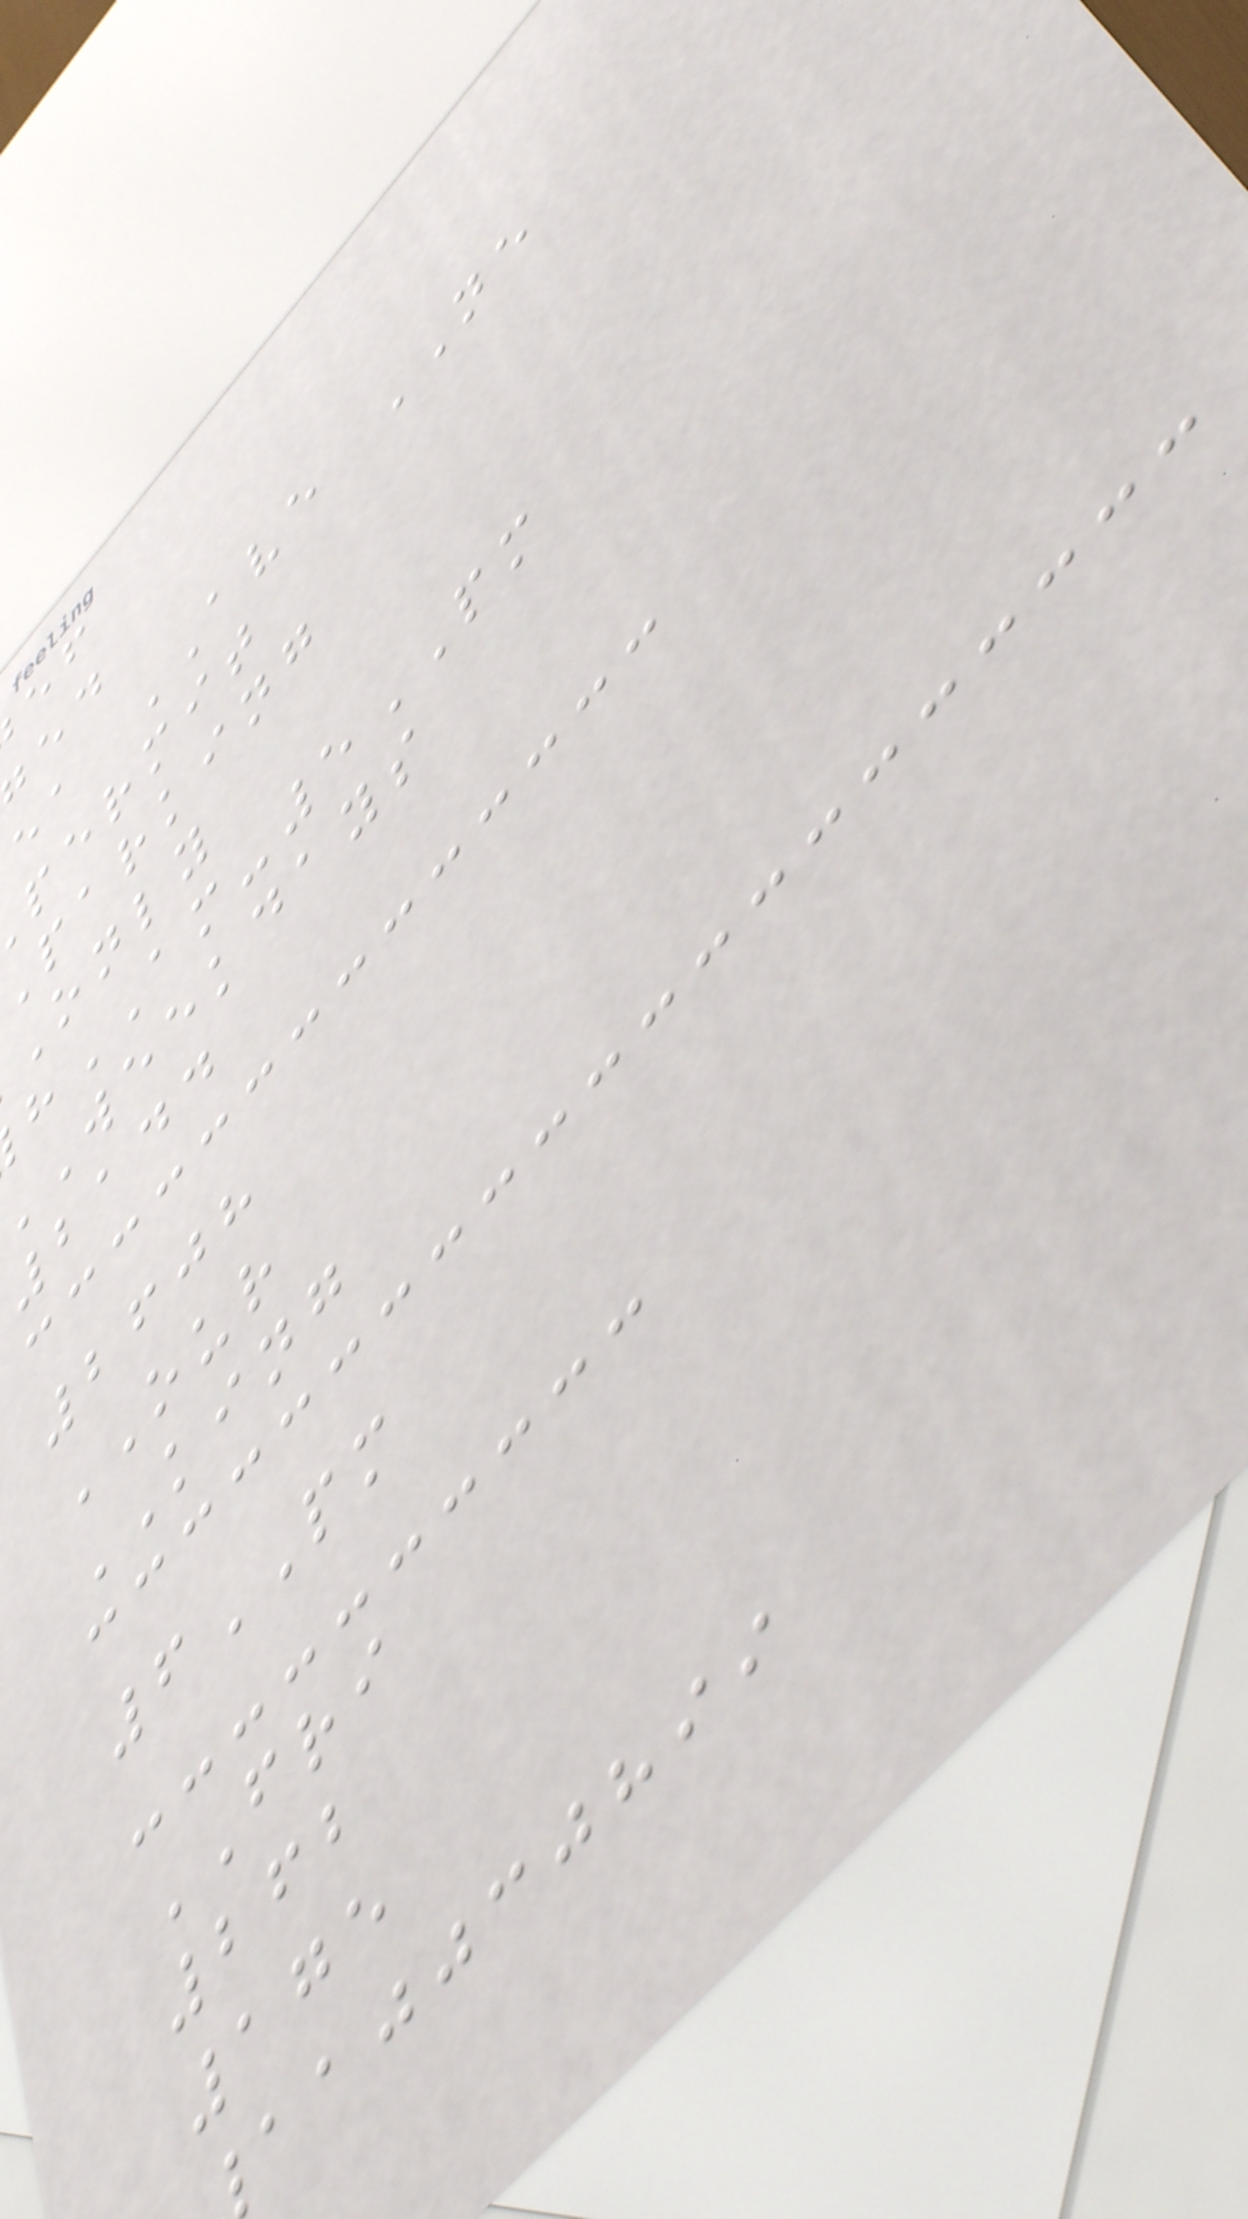ea AVE NE
permit
parking
only
AM-5PM
weekdays
2144
2608
OUR
KING
6PM
FRI
262
175
aajjcjhii
